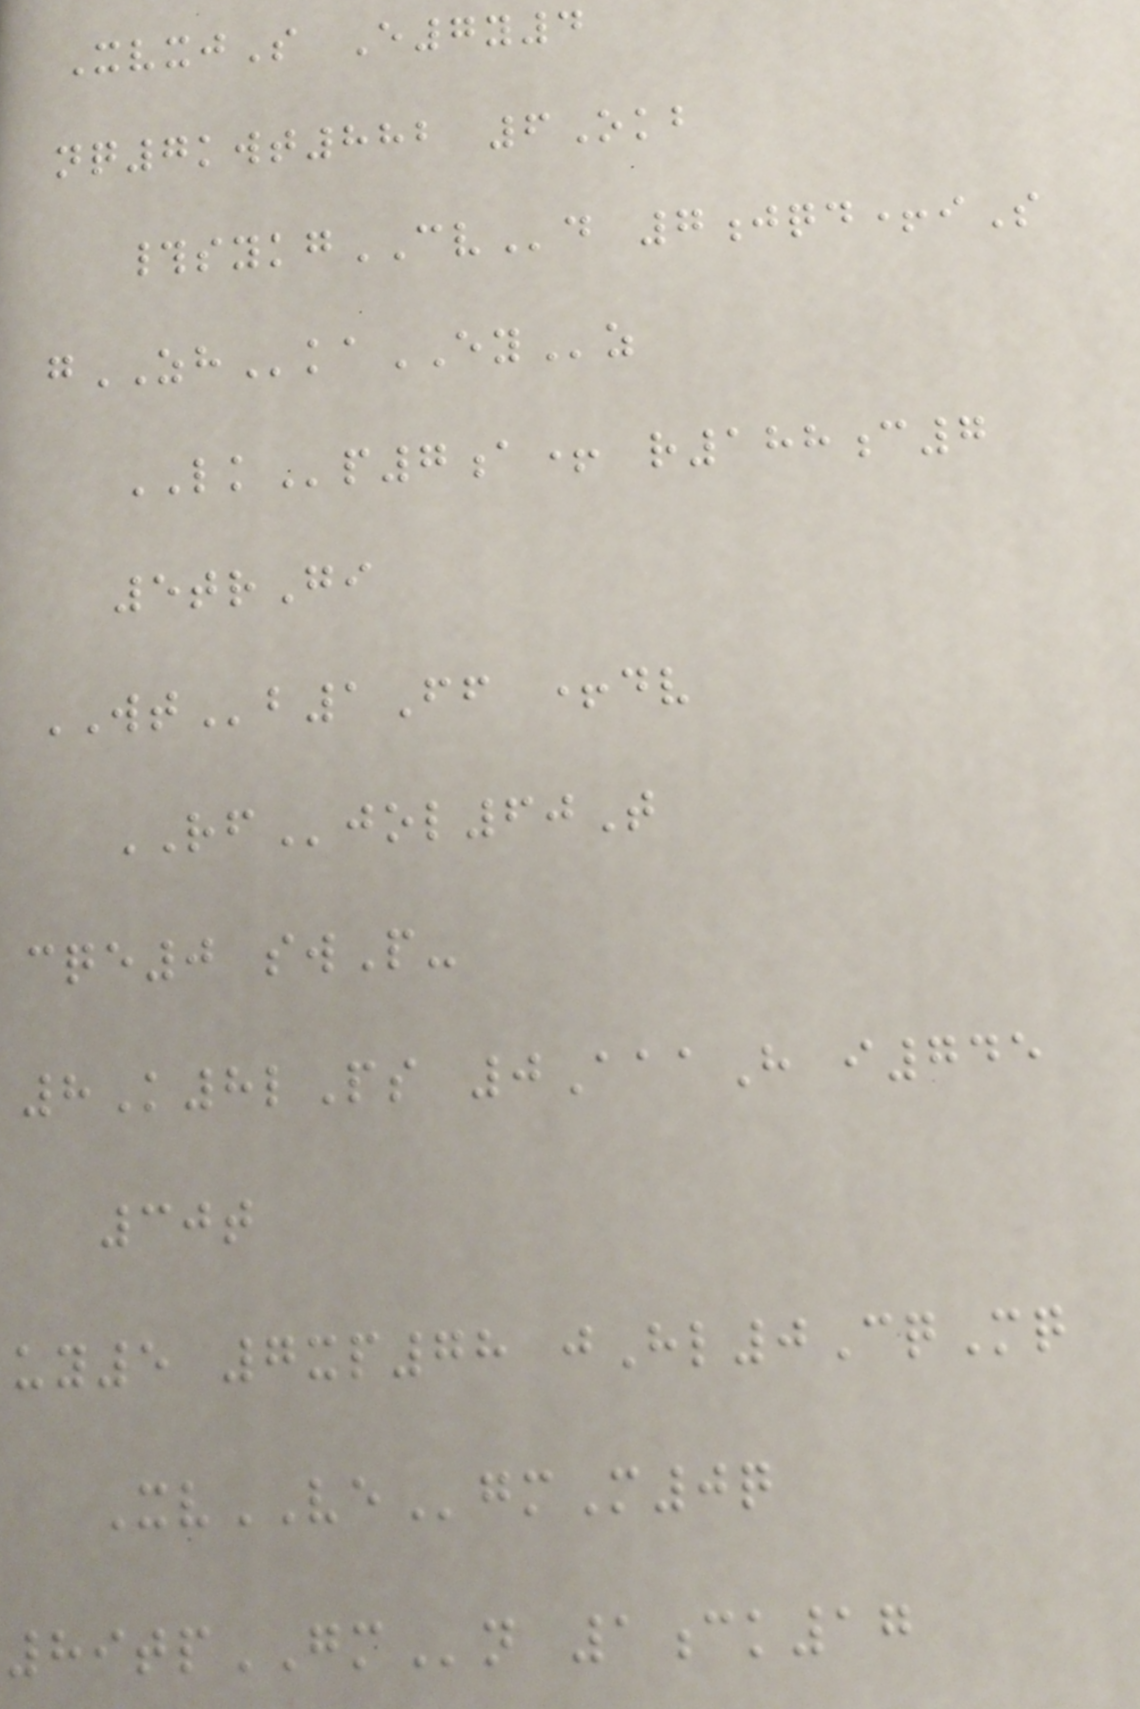XvxjS E7y4
nq7kwt882 6Okb
#sykgCVd 7jqd+iS
gZHkaEYz
LKp7a+ r188c7
5trGi
WTb1Ff +dv
RFjol60T
cqe0 swP-
8K8lPs 0AaaH i745
30t
uy5 7xp78 jHl0CqMq
XvVEgmM0q
89tpGMn 1ck17
